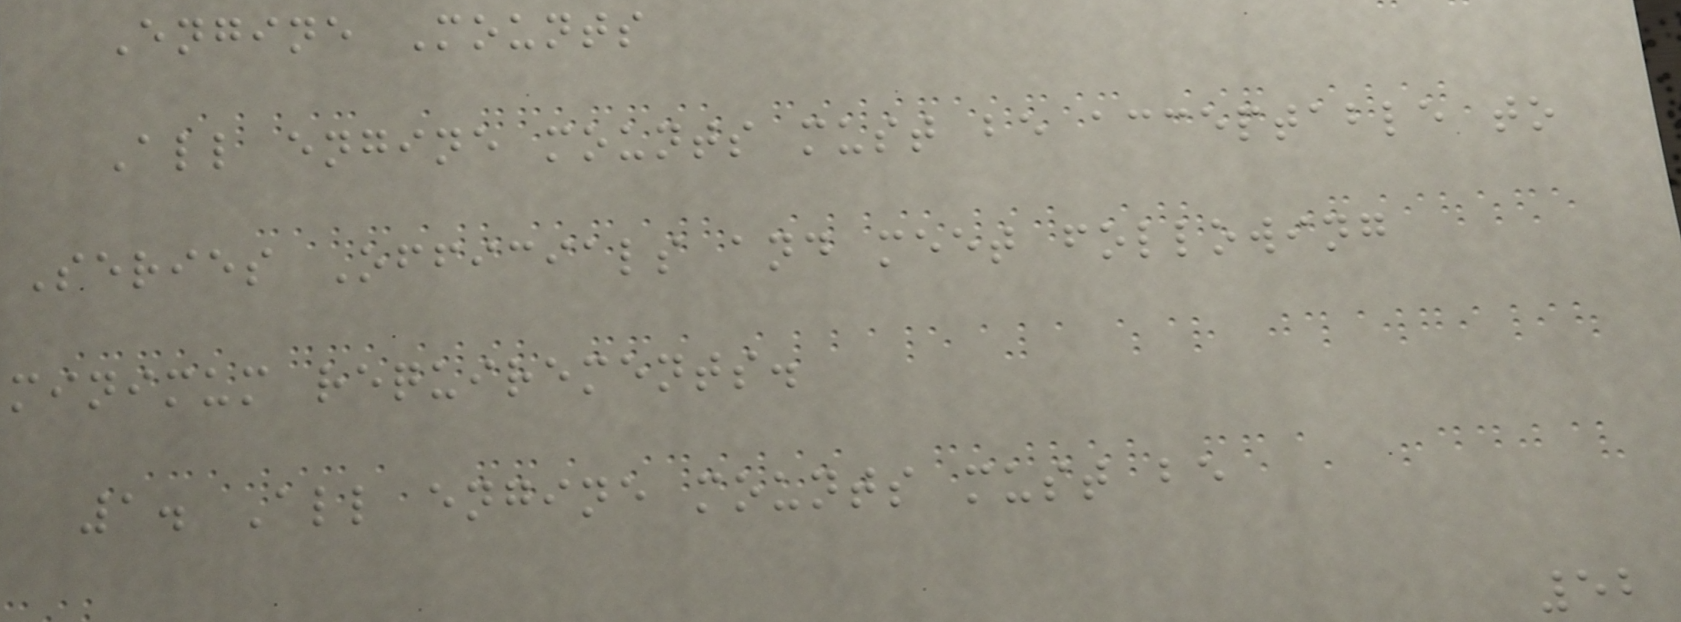Engine Mounts
All engine mounts must be acceptable to
Series Officials and meet following
minimum requirements.
1. All engine mounts must be
52
